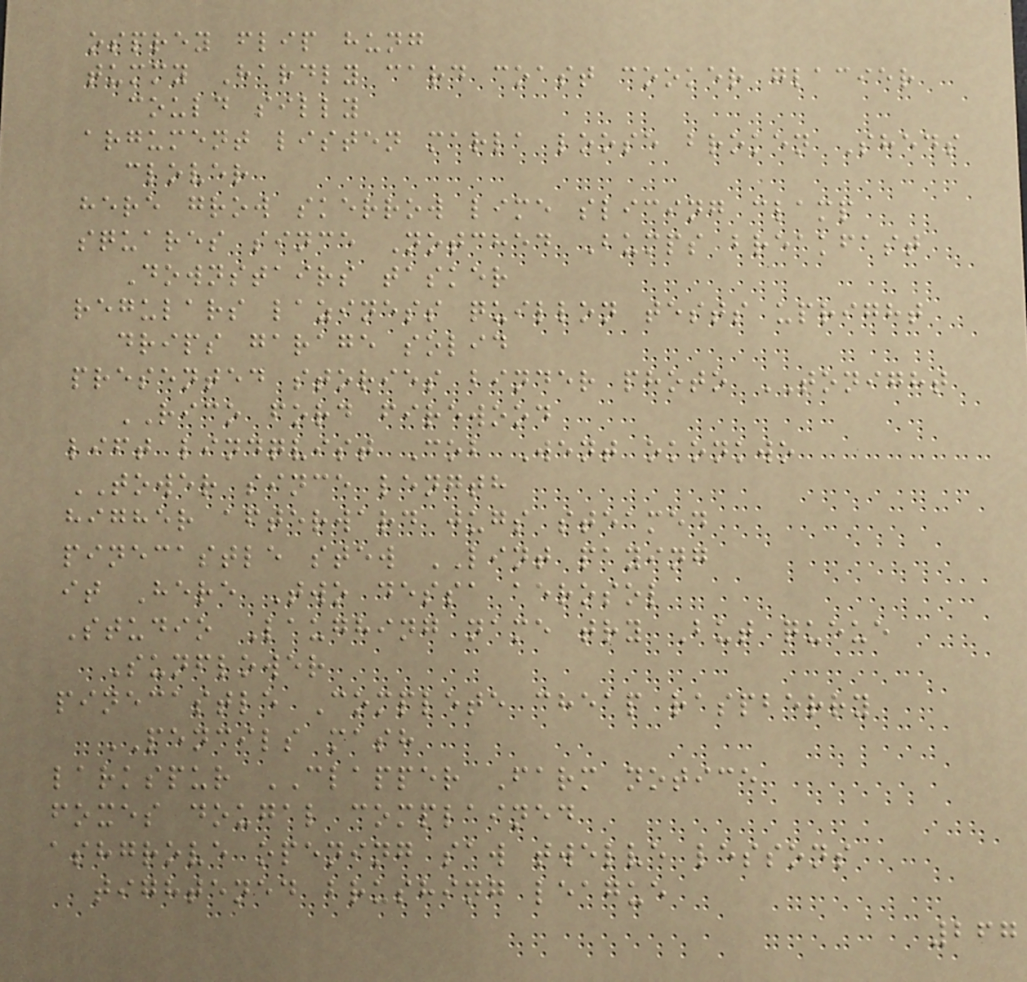osprey flip hung
tummy Hardly card coast cooker glacier
could silly
argument listen marla loose broken Sheds
clover
here grow skerrow lime slicing clamp
squares since Notched Bumps breakfast
Downstairs tasker
regulars laziness quillon tests upright
drips garage solid
presented stories binder photo TONIGHT
RICO ford firewood
lift lindqvist Cob Went okonkwo
TOWER since length
higher afterward jugs steamed
pinecastle stew LINT paying
it Here Two dessa aerosol
Studio Laughing name try But queue
Sunflower
pinecastle Complete cheap raspberry
PENCILS mash
larkspur CLAPPER Farm notice
foxes dougal complained
ashgrove opening saw twelve lessons
tightened brushing league
267
